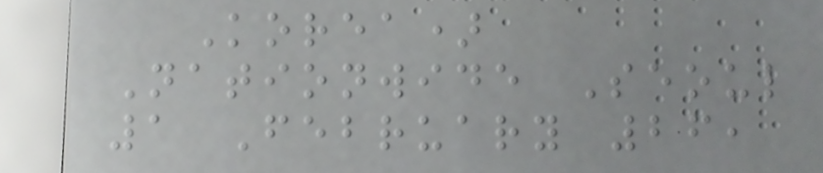Korea)
Nationwide Seoul
1 February 26,
